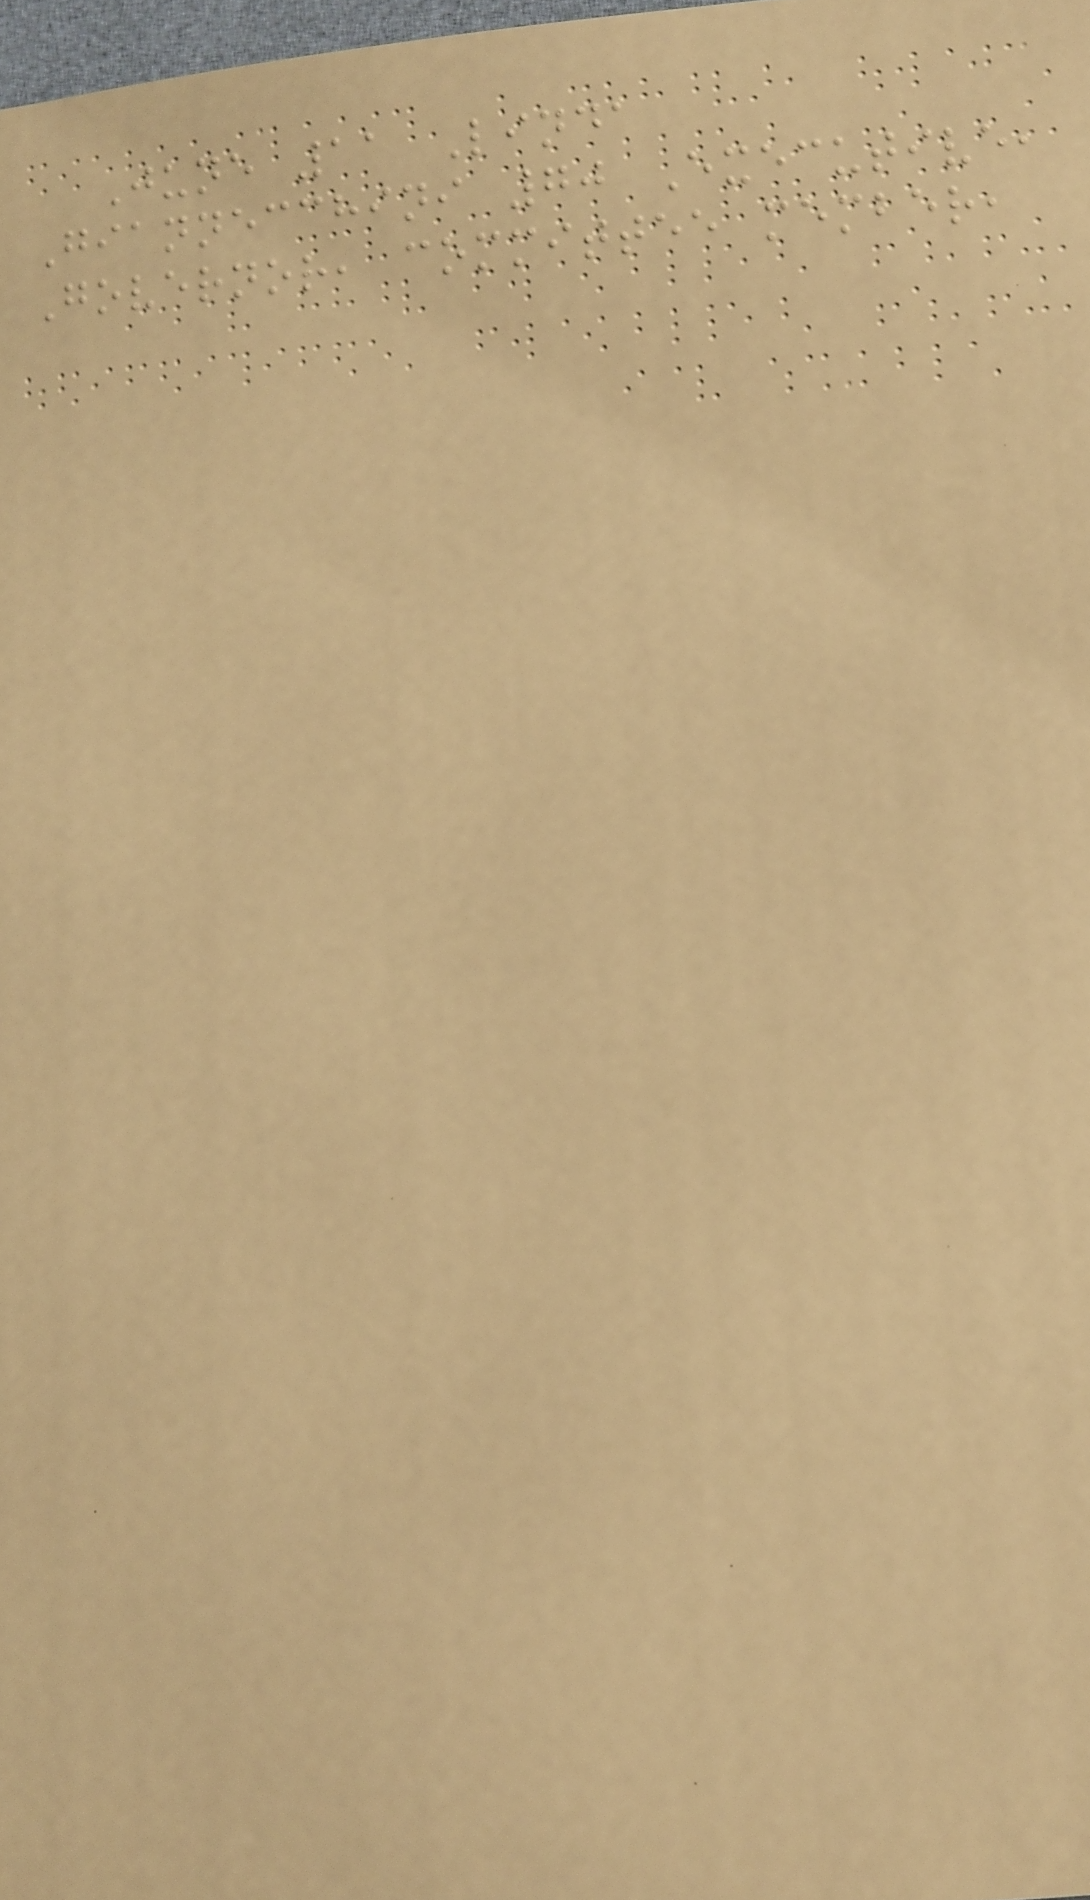June 11 Linda
Giannecchini 70 Executive,
Governor, committee member,
